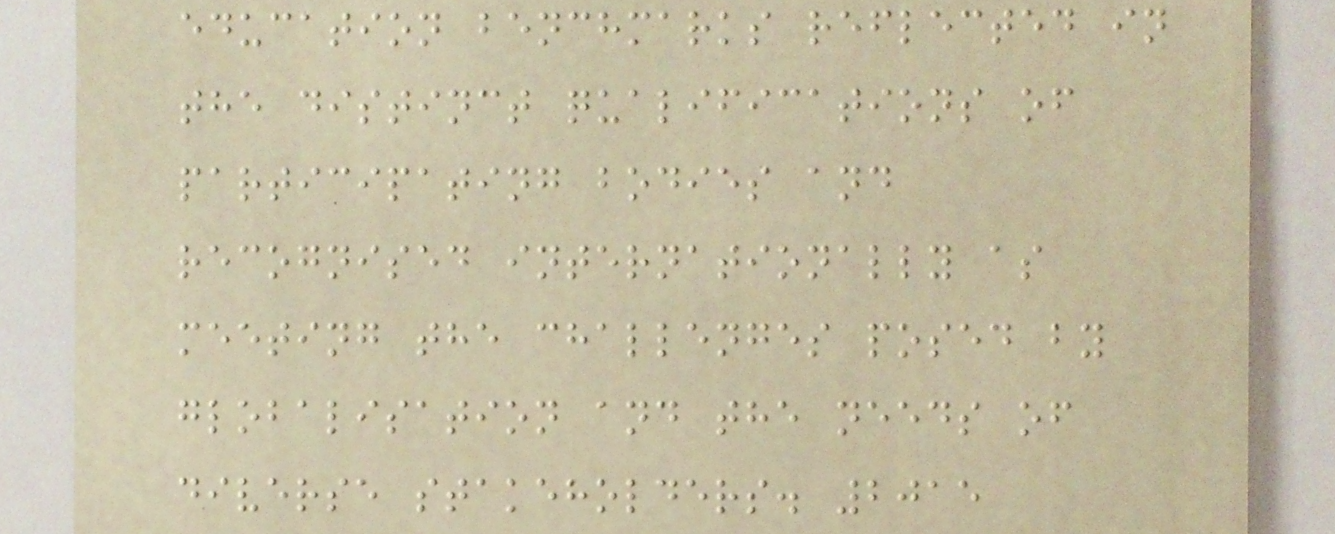education benchmarks reflected in
the distinct qualifications of
participating bodies and
recognised internationally as
meeting the challenges posed by
globalisation and the needs of
diverse stakeholders. 2015
